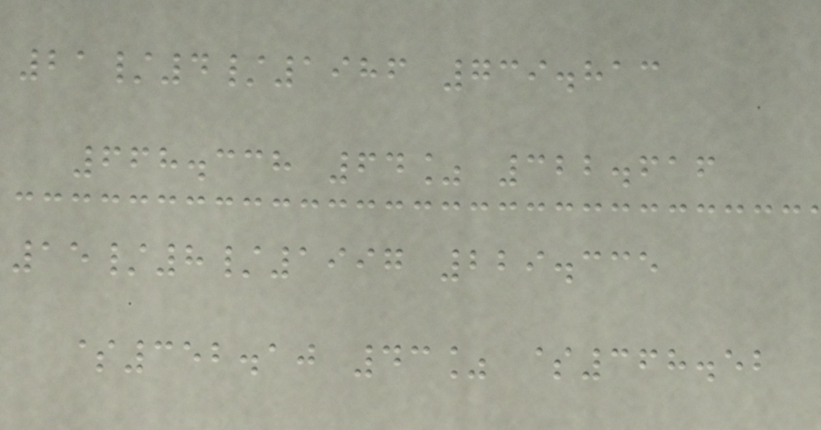21/4/1986 739.813
668.338 64% 322.616
15/8/1997 229.335
$352.10 43% $368.52
